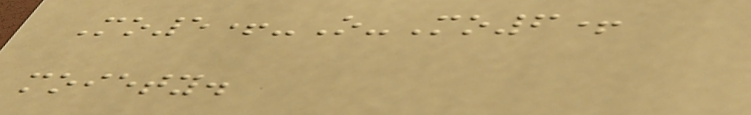Mo5+-O-Mo6+
moiety.
